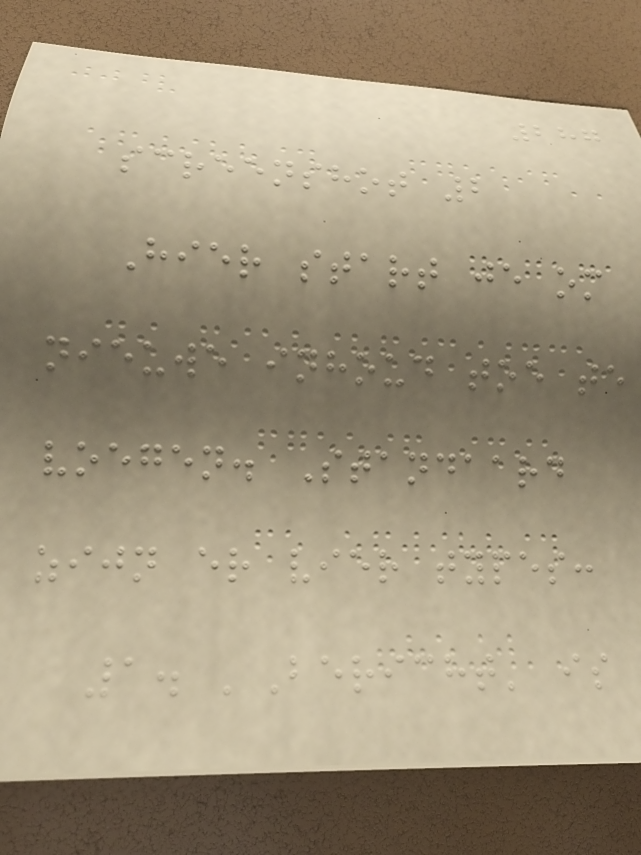287
screenshot 2
Hier start je om
nieuwe inhoud toe te
voegen. Standaard
zijn er vier types:
1. 'Bericht' is
